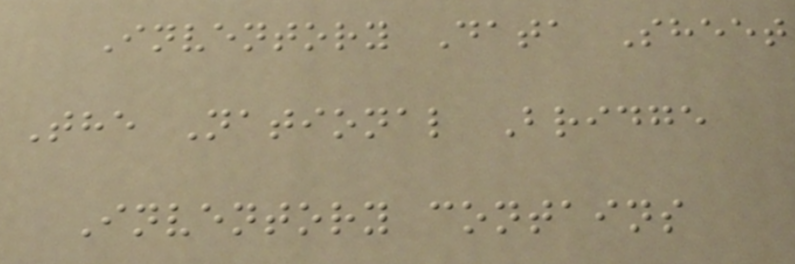Inventory Data Sheet
The National Bridge
Inventory contains
